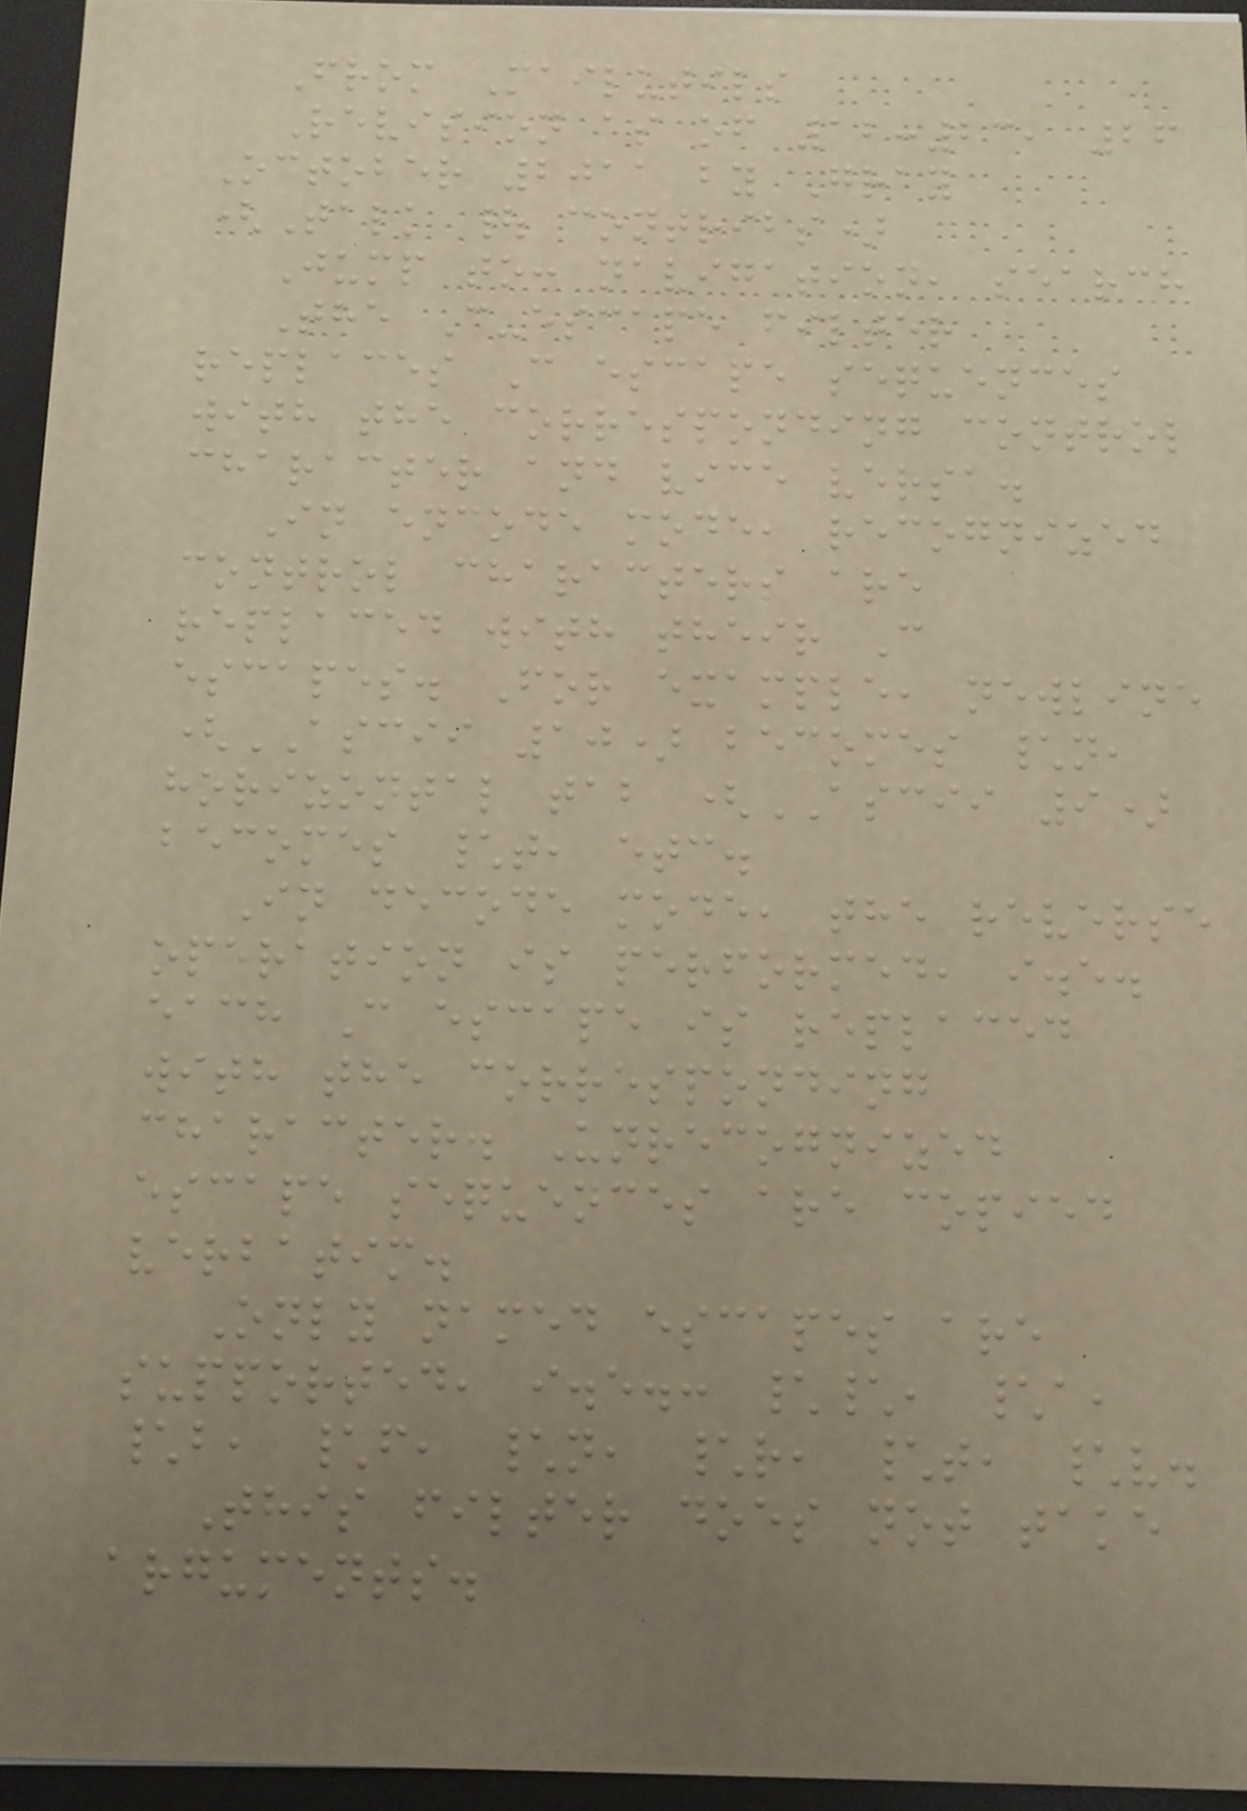From Mailutils
Revision as of 12:23, 26
October 2011 by Gray
(Talk | contribs)
Jump to: navigation, search
The C-escape filter
replaces C escape sequences
with the corresponding control
character and vice versa.
In encode mode, recognized
control characters are
replaced with their C
escapes. For example, newline
(ASCII 10) becomes \n,
horizontal tab (ASCII 9)
becomes \t, etc.
In decode mode, the reverse
operation is performed, i.e.
each C escape is replaced
with the corresponding
character. Unrecognized
escape sequences are copied
verbatim.
Only named escapes are
supported, i.e.: \\, \a,
\b, \f, \n, \r, \t, \v.
This filter does not take
arguments.
